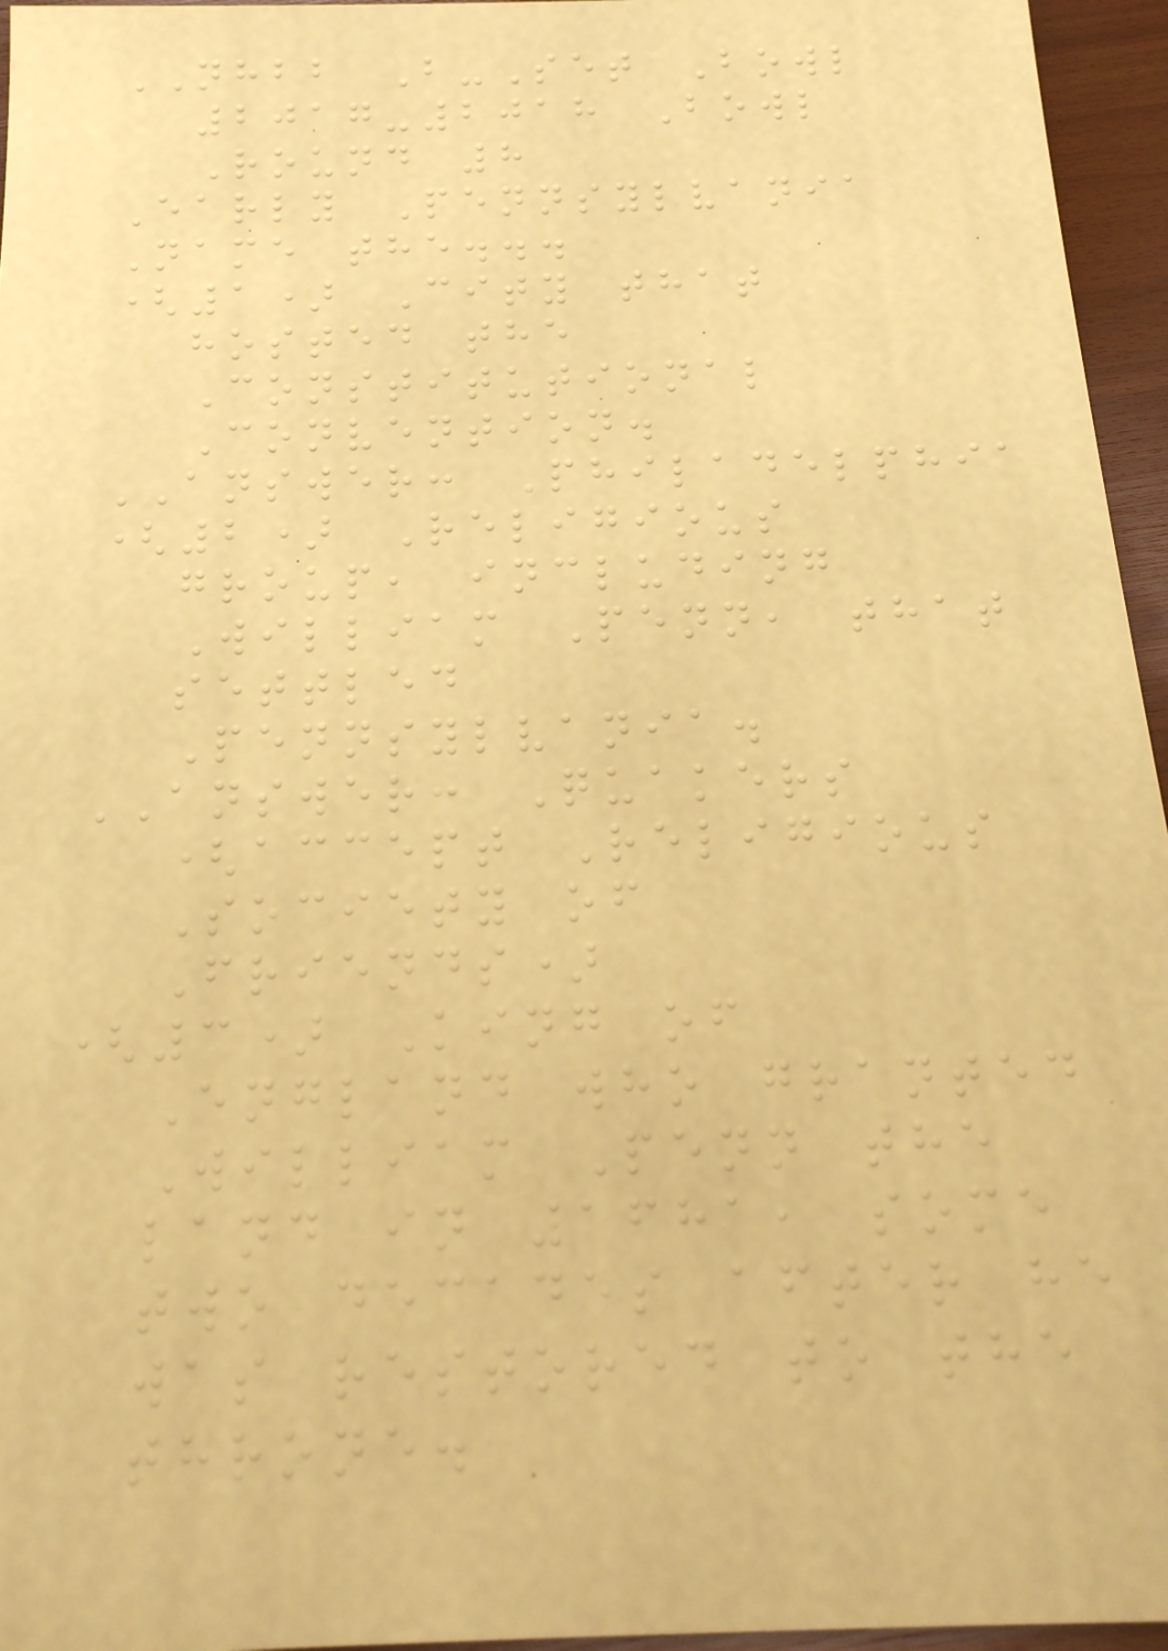NHBB B-Set Bowl
2017-2018 Bowl
Round 8
Early Pennsylvania
Name the...
(1) City that
hosted the
Constitutional
Convention.
ANSWER: Philadelphia
(2) Religious
group, including
William Penn, that
settled
Pennsylvania.
ANSWER: Quakers
(accept Religious
Society of
Friends)
(3) King of
England who granted
William Penn the
land in 1681, some
two decades after he
was restored to the
throne.
